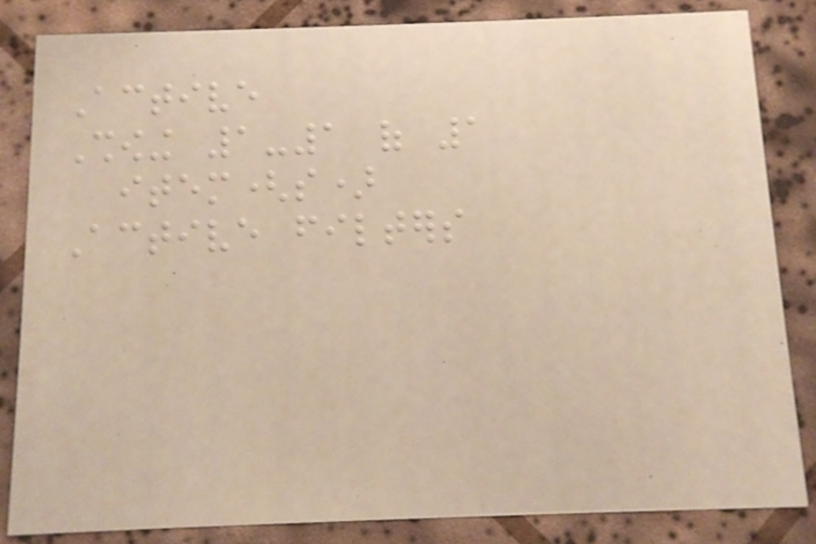Active
Showing 1-1 of 1
item(s)
Active filters
